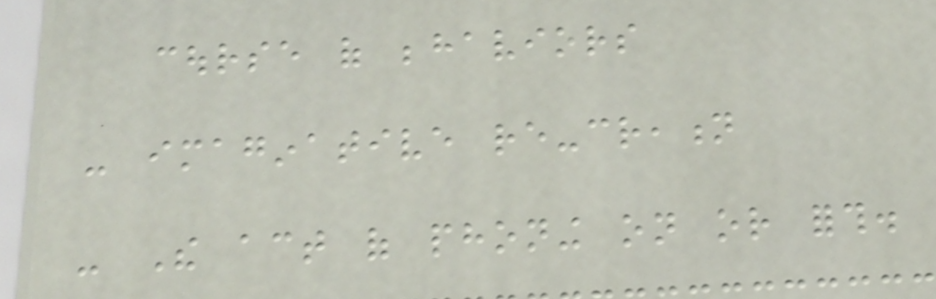course of behaviors
- imaginative re-creation
- The act of phoning on or forth.
